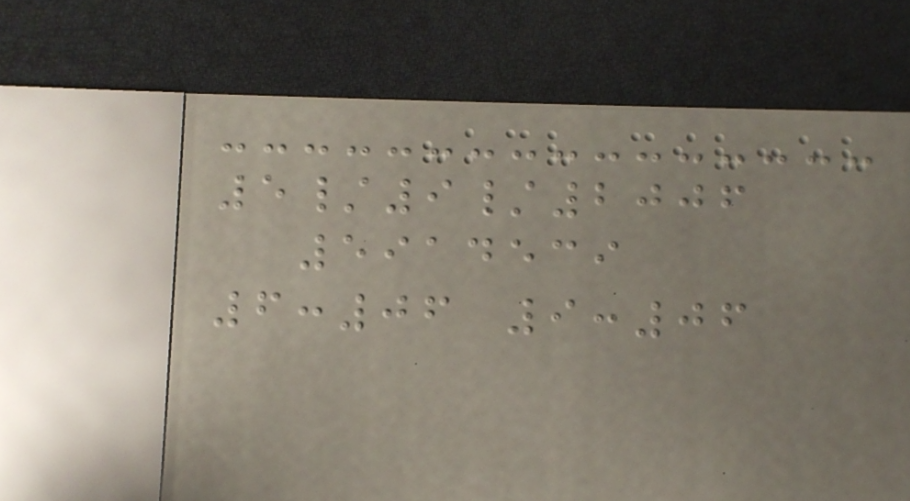5/9/2006
5914539
6:06 9:06
